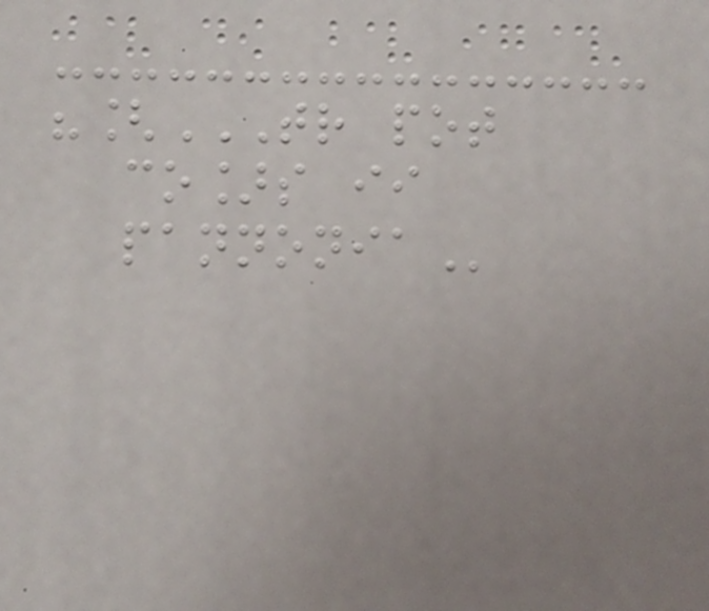"[TR POT
CO]S II
PANNONIA
